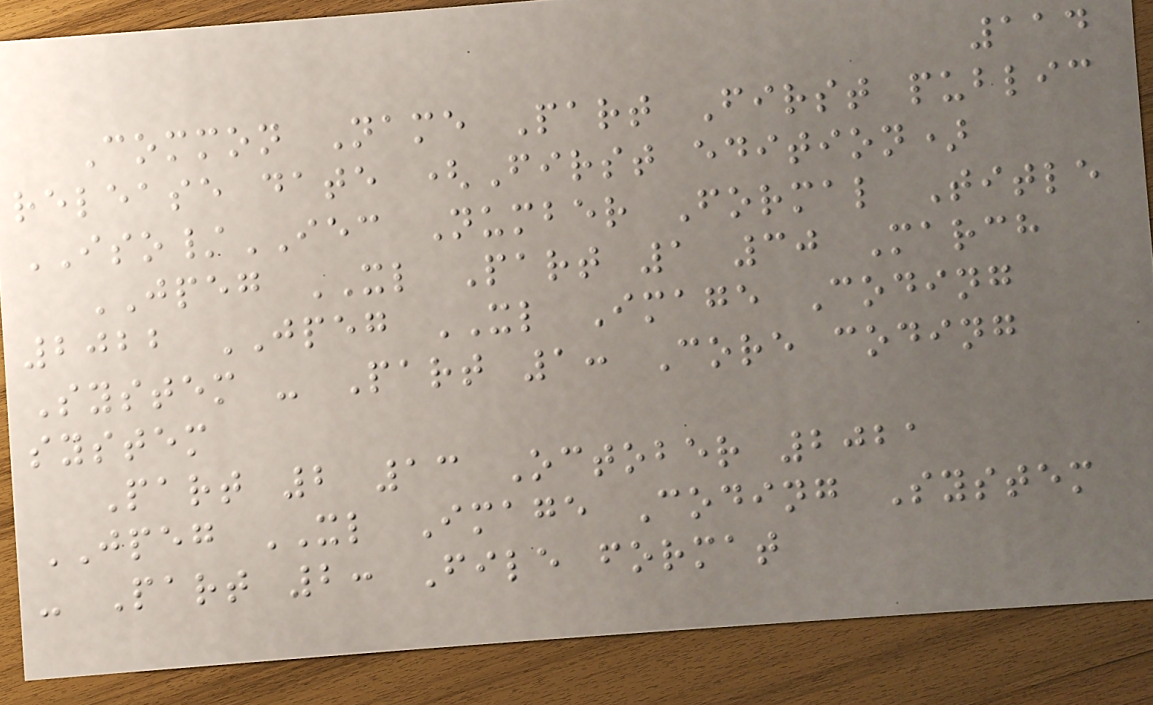114
Common Name Part First public
release date (First edition)
ISO/IEC Number Formal Title
JPEG XL Part 1 30 March
2022 JPEG XL Image Coding
System - Part 1: Core coding
system
Part 2 13 October 2021
JPEG XL Image Coding System
- Part 2: File format
